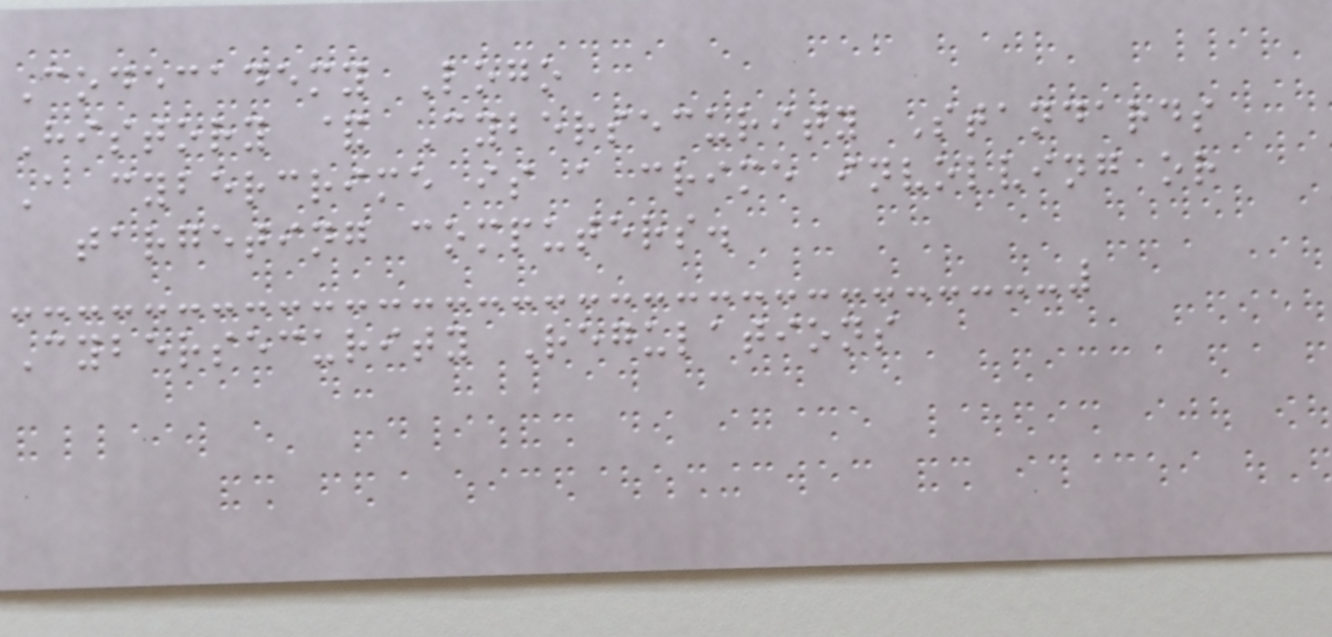Codecademy Logo
History & Cybersecurity Standards
A cybercrime is a crime involving or
targeting computers.
Cybersecurity Regulations
